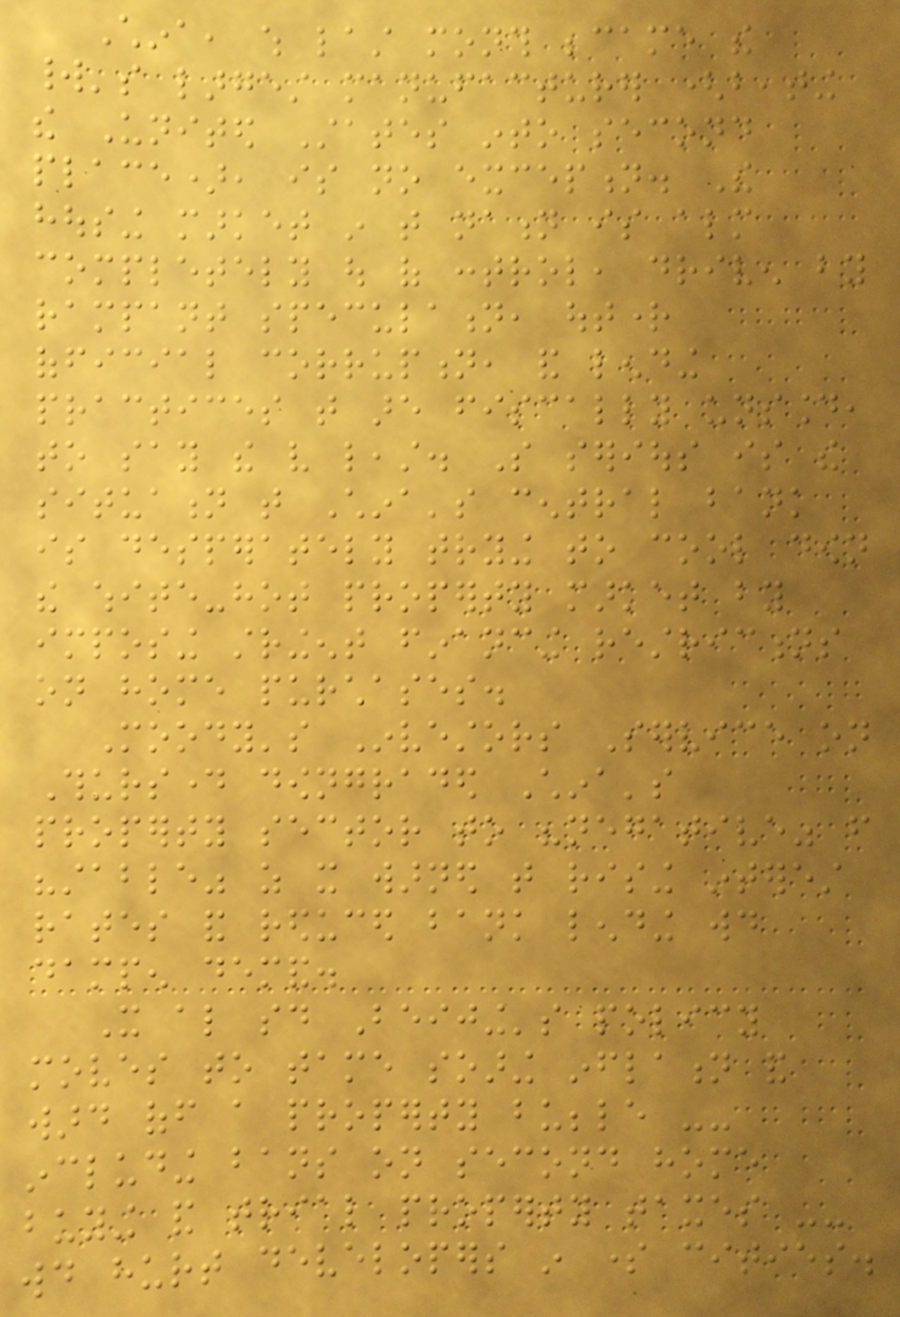China, which last month became the
world's largest manufacturer (beating
the United States into second
place), is no exception. The
housing market in that nation is almost
completely out of control, driven by
rampant speculation, outright
official corruption, and lending
practices that are fiscally unsound,
to say the very least. So serious is the
situation that China's central bank
is desperately trying to cool down
the white-hot property market by
imposing stringent financing restrictions
on home purchases.
Moody's Investors Service on
Thursday downgraded China's
property sector to "negative" from
"stable" as it warned that rising interest
rates and reduced bank lending would
dampen demand.
It also said Beijing's policy
moves to tame soaring inflation and
ward off a property bubble --
including bans on second home
buying and trial property taxes --
would hurt developers in some cities.
